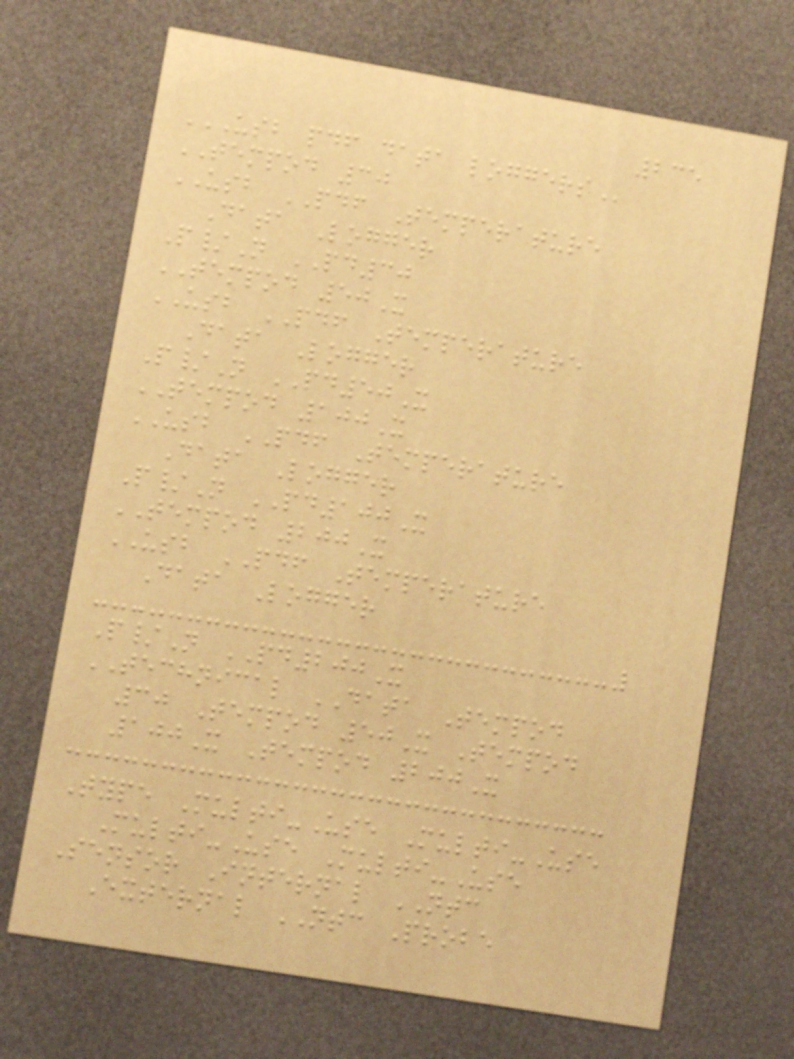235
USB PDF DATA LOGGERS
TEMPOD 30
USB PDF Temperature
Data Logger
P/N PD30
TEMPOD 50X
USB PDF Temperature
Data Logger
P/N PD50X
TEMPOD 100X
USB PDF Temperature
Data Logger
P/N PD100X
TEMPOD 200X
USB PDF Temperature
Data Logger
P/N PD200X
TECHNICAL DATA Tempod
30 Tempod 50X Tempod
100X Tempod 200X
Type Multi-Use Multi-Use
Multi-Use Multi-Use
Sensor Internal NTC
External NTC Probe
